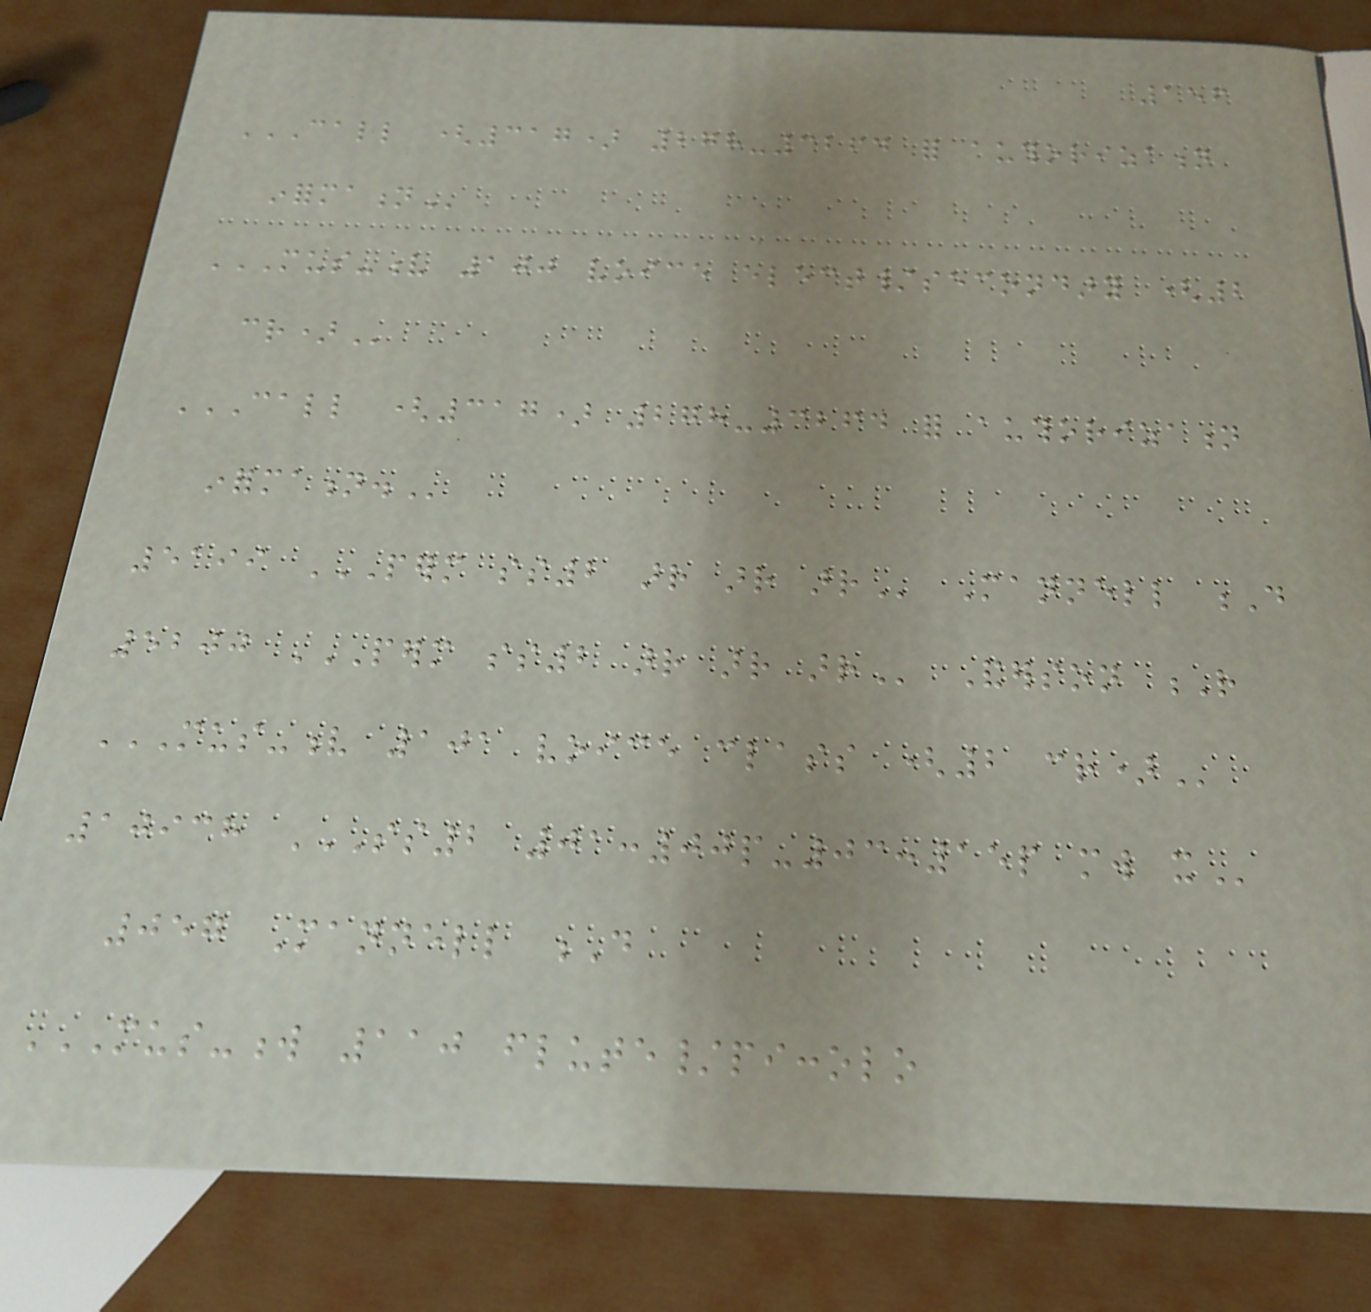156
CALL (317) 278-3264 FOR AUTHORIZATION
INFORMATION
MUS-V 100 VOICE ELECT/SECONDARY (2
CR)
CALL (317) 278-3264 FOR AUTHORIZATION
INFORMATION.
5199 PERM SS2 ARR ARR ARR Mannell D
5200 PERM SS2 ARR ARR ARR Anderson R
MUS-V 101 VOICE CLASS (2 CR)
10938 SS2 01:00P-03:15P MW IT
057 Mannell D
MUS-W 110 FLUTE/PICCOLO
